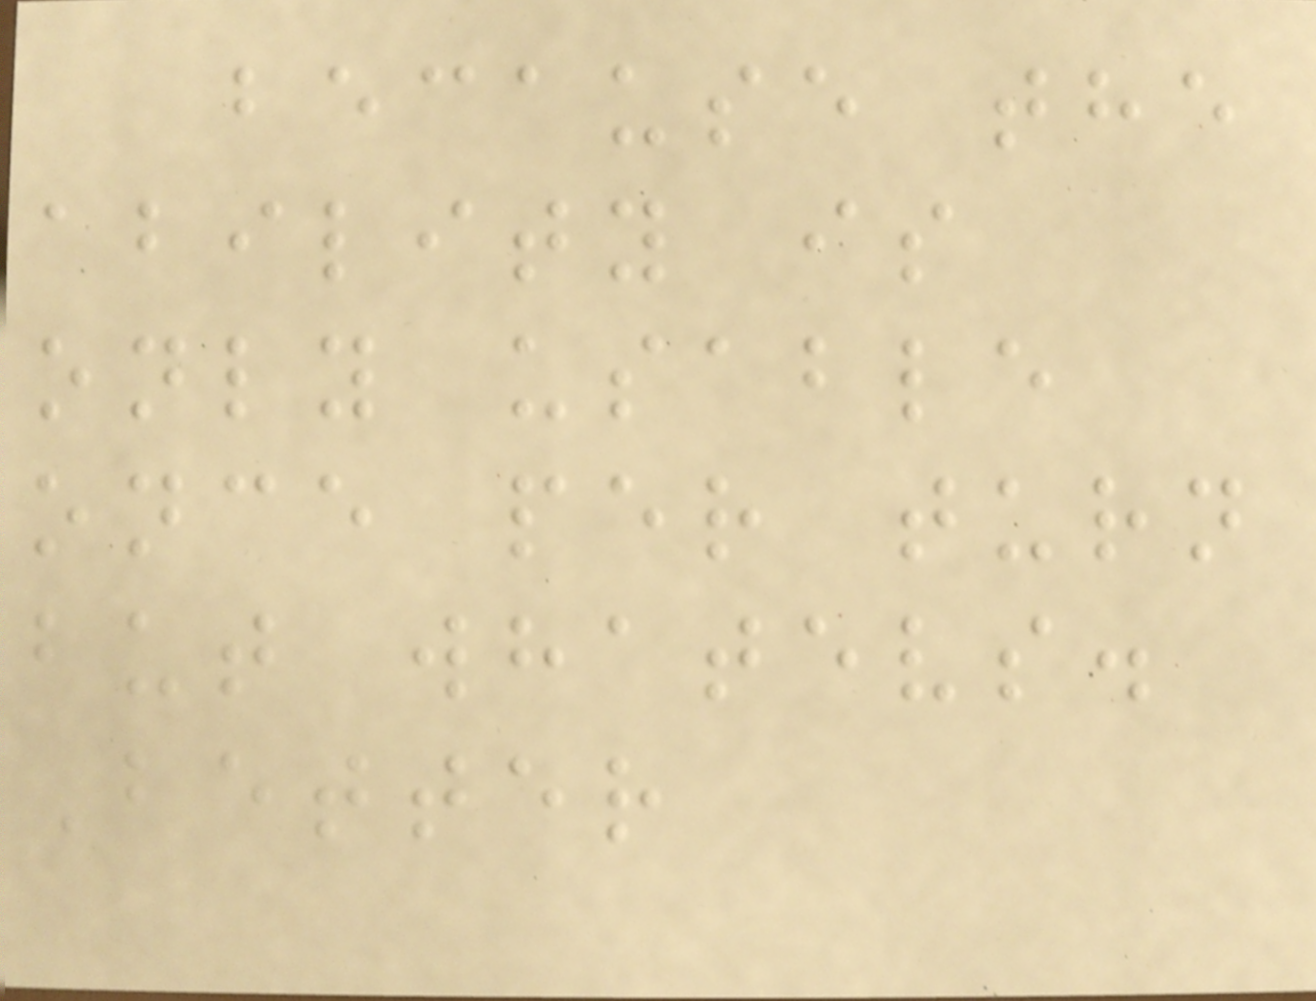because the
ability is
only usable
once per turn
but whatevs.
Better
